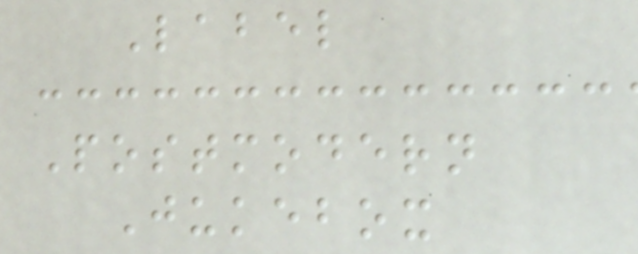Label
Postmodern
Jukebox
